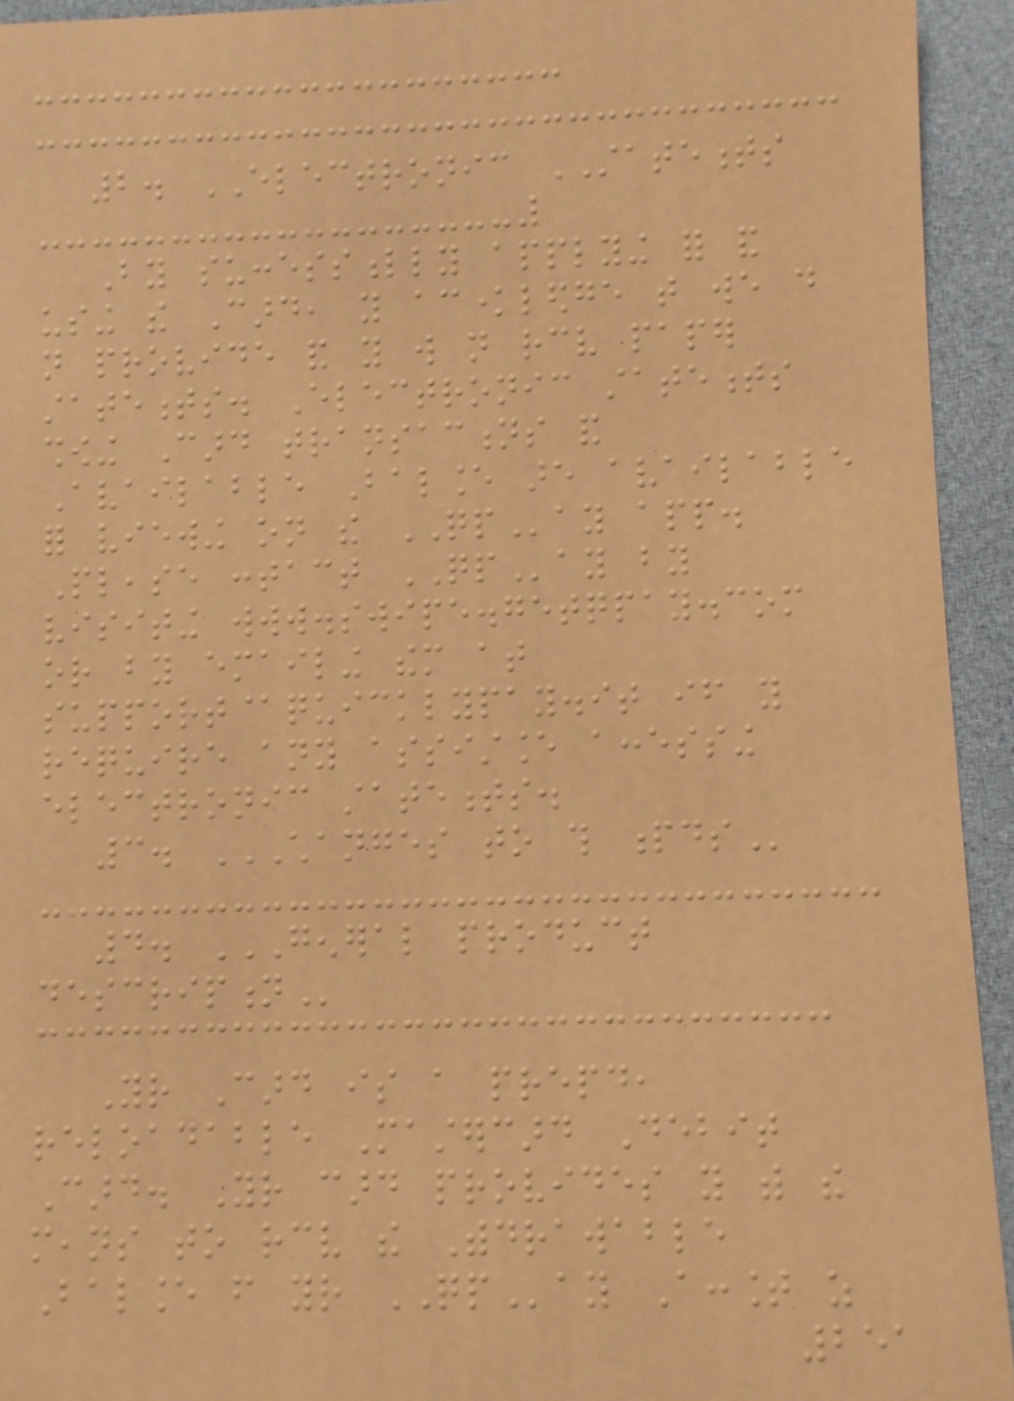2. ELECTRONIC STATEMENTS
By successfully applying for and
using the Card, you acknowledge that we do
not provide and you will not receive paper
statements. Electronic statements
showing Card transactions and
Available Balance are available
for viewing on the QPay app.
Please contact QPay by
visiting www.swipe.getqpay.com
or by emailing them at
support@quicklypay.it if you
require any assistance accessing
electronic statements.
3. CHANGES TO THIS PDS
4. GENERAL PRODUCT
DESCRIPTION
Your Card is a prepaid,
reloadable Mastercard Debit
Card. Your card provides you with the
means to receive the Withdrawable
Balance from your QPay Account as
251
